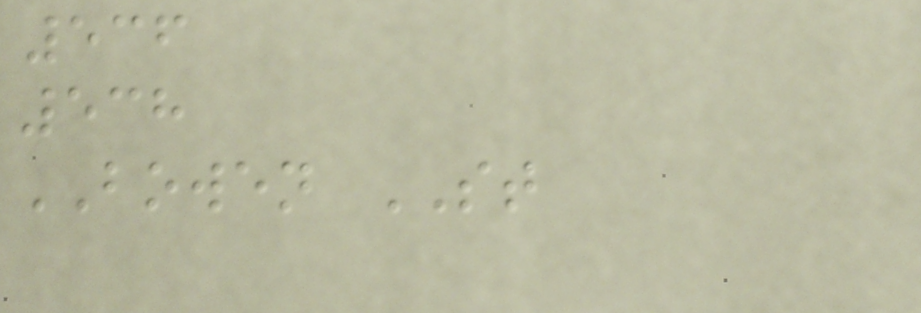536
538
BOWEN ST
